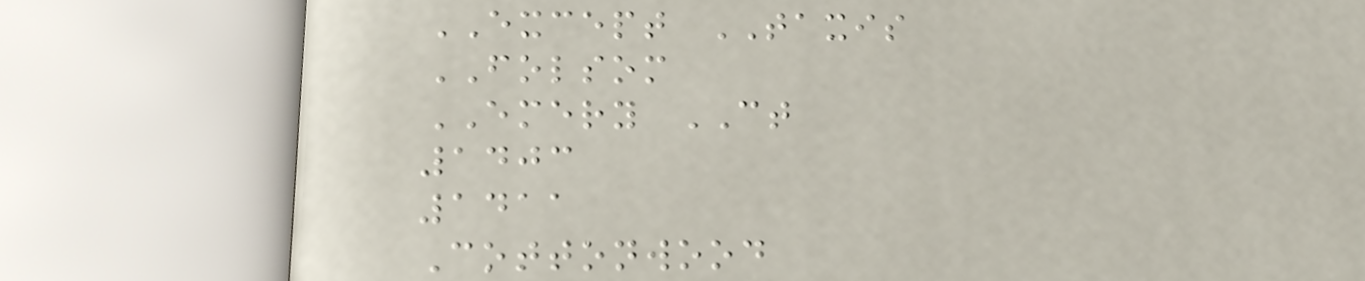EXCEPT TAXIS
FOLSOM
EMERY CT
1403
1411
Cottonwood
